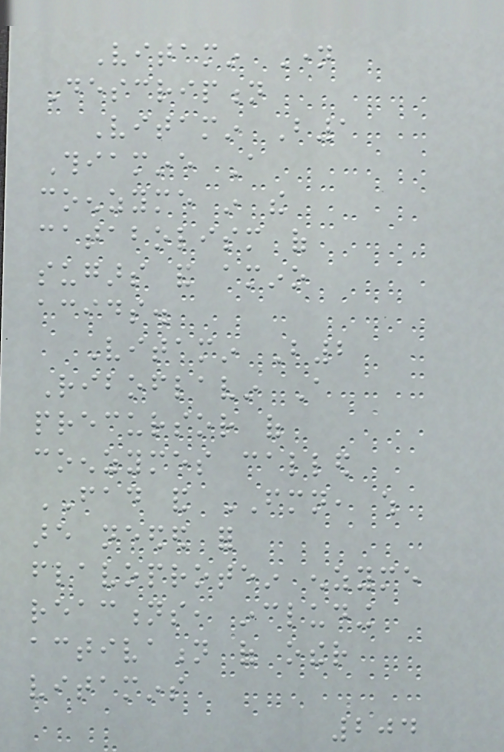Vitamin Name
Description
Vitamin B1
Thiamine A
coenzyme in the
catabolism of
sugars and amino
acids.
Vitamin B2
Riboflavin A
precursor of
coenzymes called
FAD and FMN, which
are needed for
flavoprotein enzyme
reactions, including
activation of other
vitamins
204
